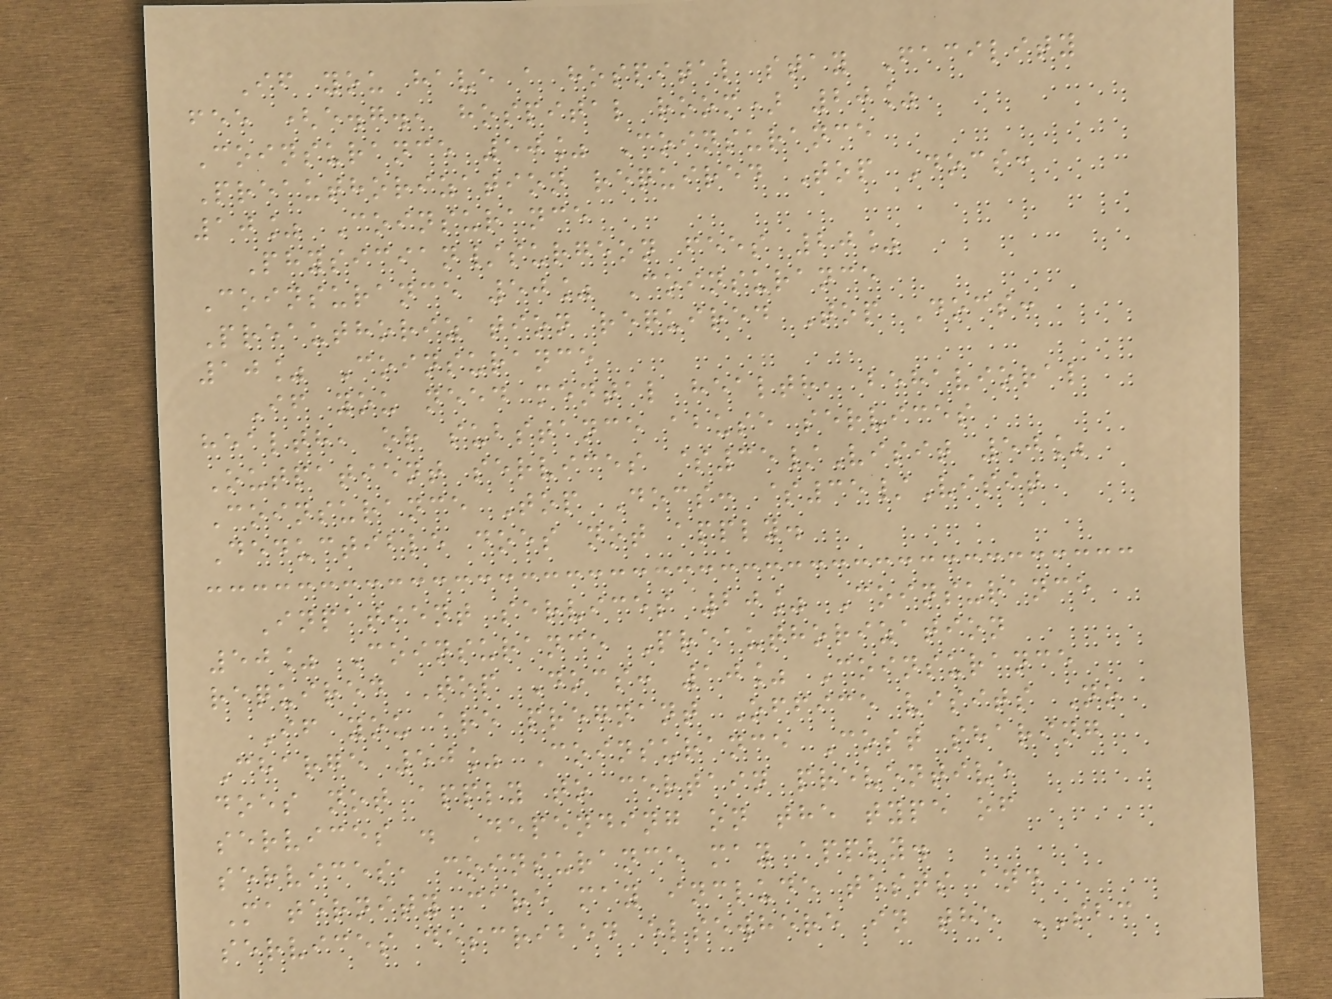If you have a hospital stay Facility
fee (e.g., hospital room) 20%
Coinsurance 50% Coinsurance
Preauthorization required Top Docs:
10% Coinsurance
Physician/surgeon fees 20%
Coinsurance 50% Coinsurance
Preauthorization required Top Docs:
10% Coinsurance
If you need mental health, behavioral
health, or substance abuse services
Outpatient services $35/Visit 50%
Coinsurance Top Docs: $35/Visit
Deductible does not apply.
Inpatient services 20% Coinsurance
50% Coinsurance Preauthorization
required Top Docs: 10% Coinsurance
If you are pregnant Office visits No
Charge 50% Coinsurance Cost sharing
does not apply to certain preventive
services . Depending on the type of
services, coinsurance may apply.
Maternity care may include tests and
services described elsewhere in the SBC
